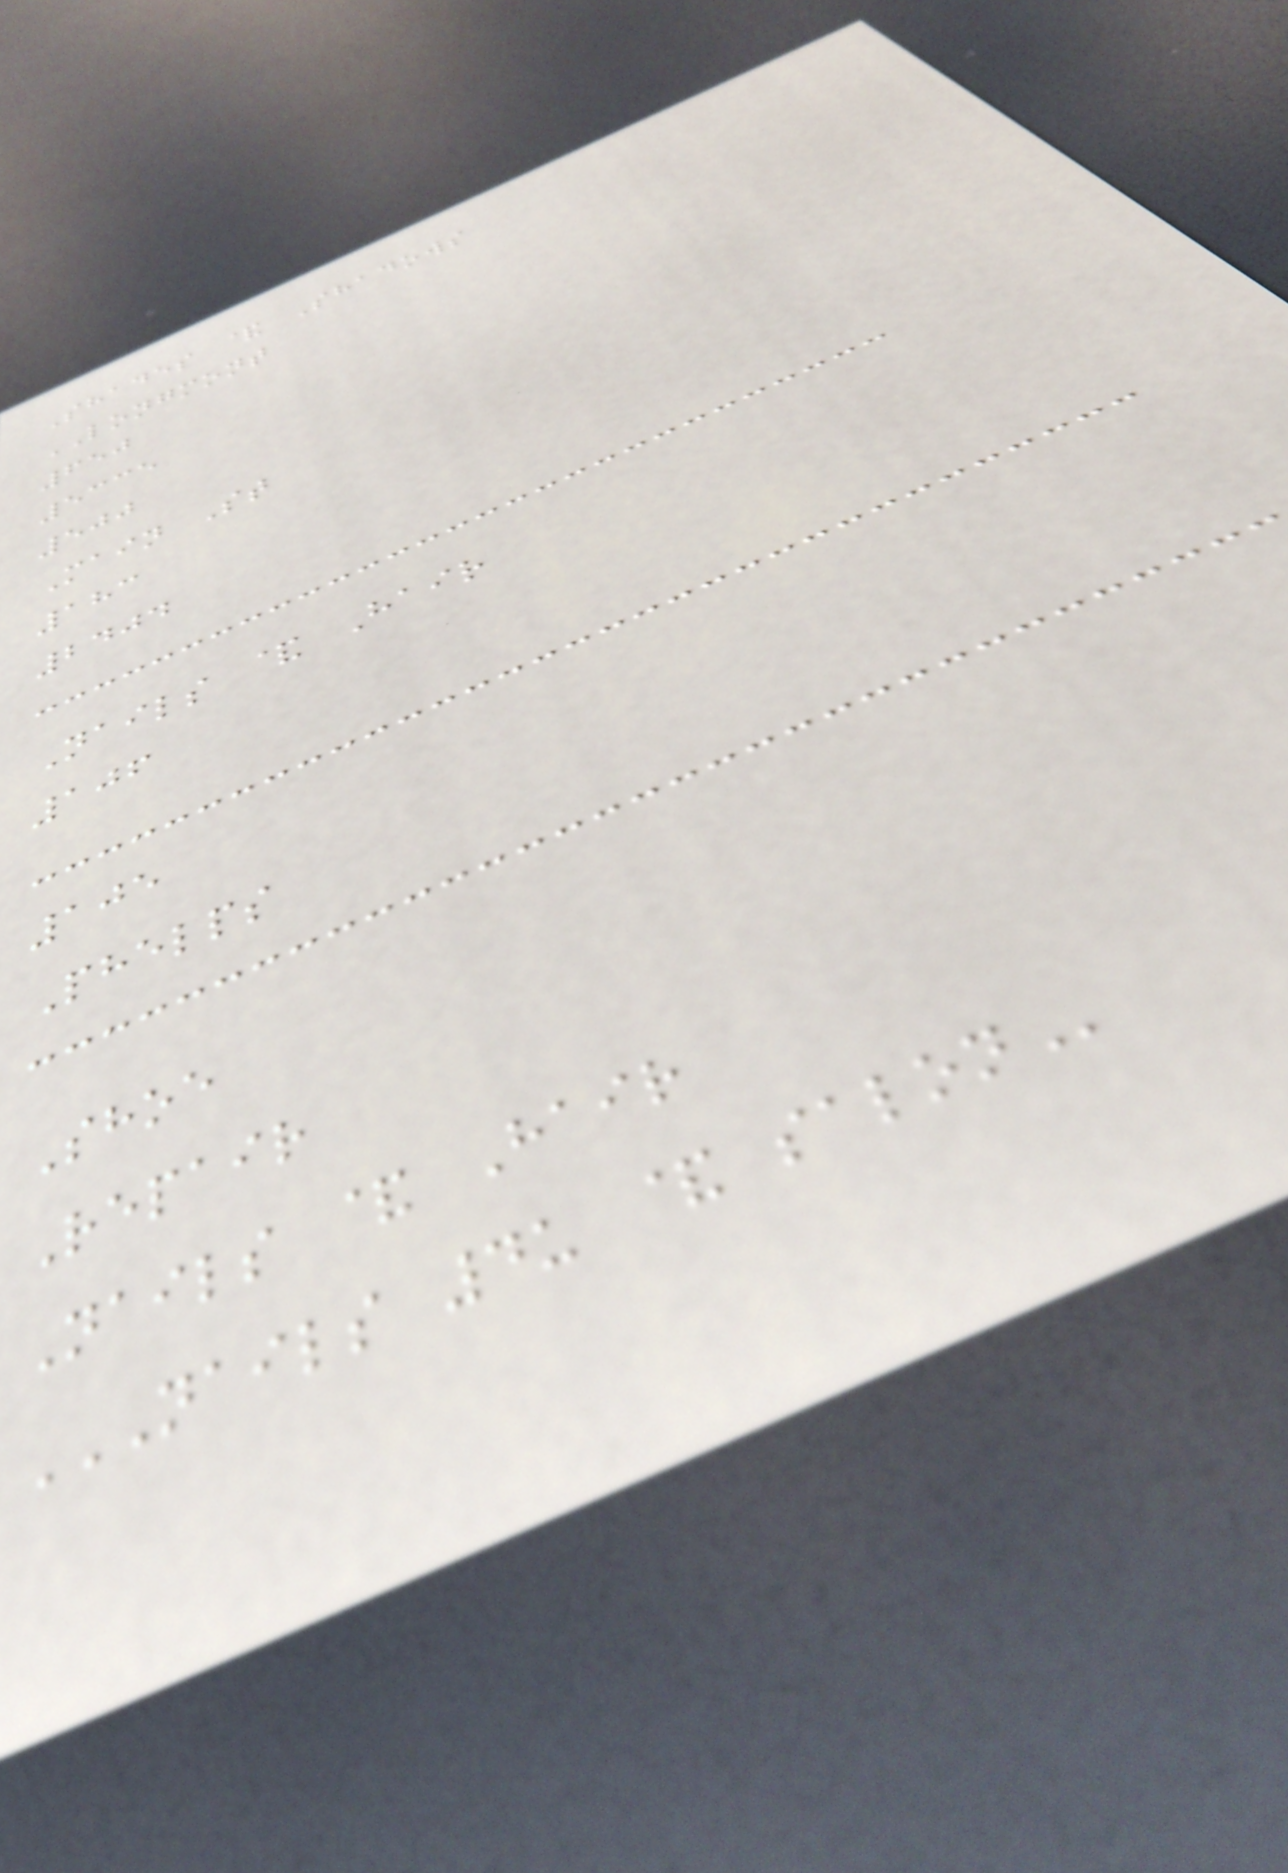Shades & Shadows
LONGMONT
650
5335
500
Main St
183
2404
Nails & Hair
106
105
Phelps
Shoe
Repair
Nails & Hair
NAILS 4U & SALON
